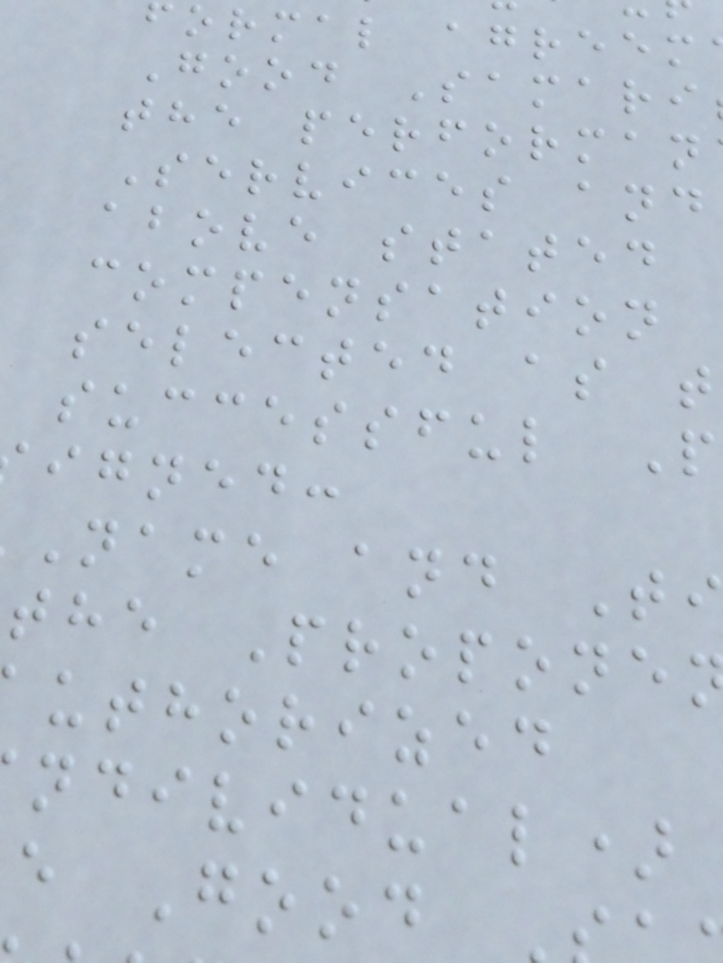ormal agreem
Good Samari
the performan
Services and
above stated
compensation
selected as t
successful P
igned:
Name and Ti
the Propone
uthorized
ndividual)
e Good
